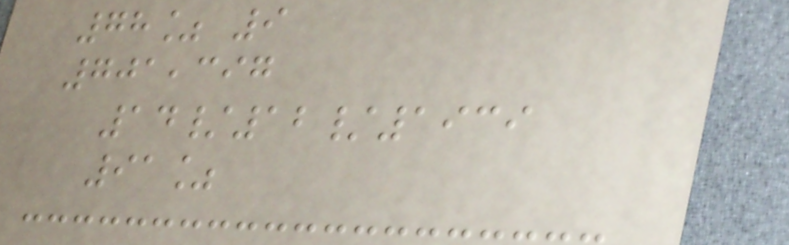78% 9
701,397
14/12/1939
91%
